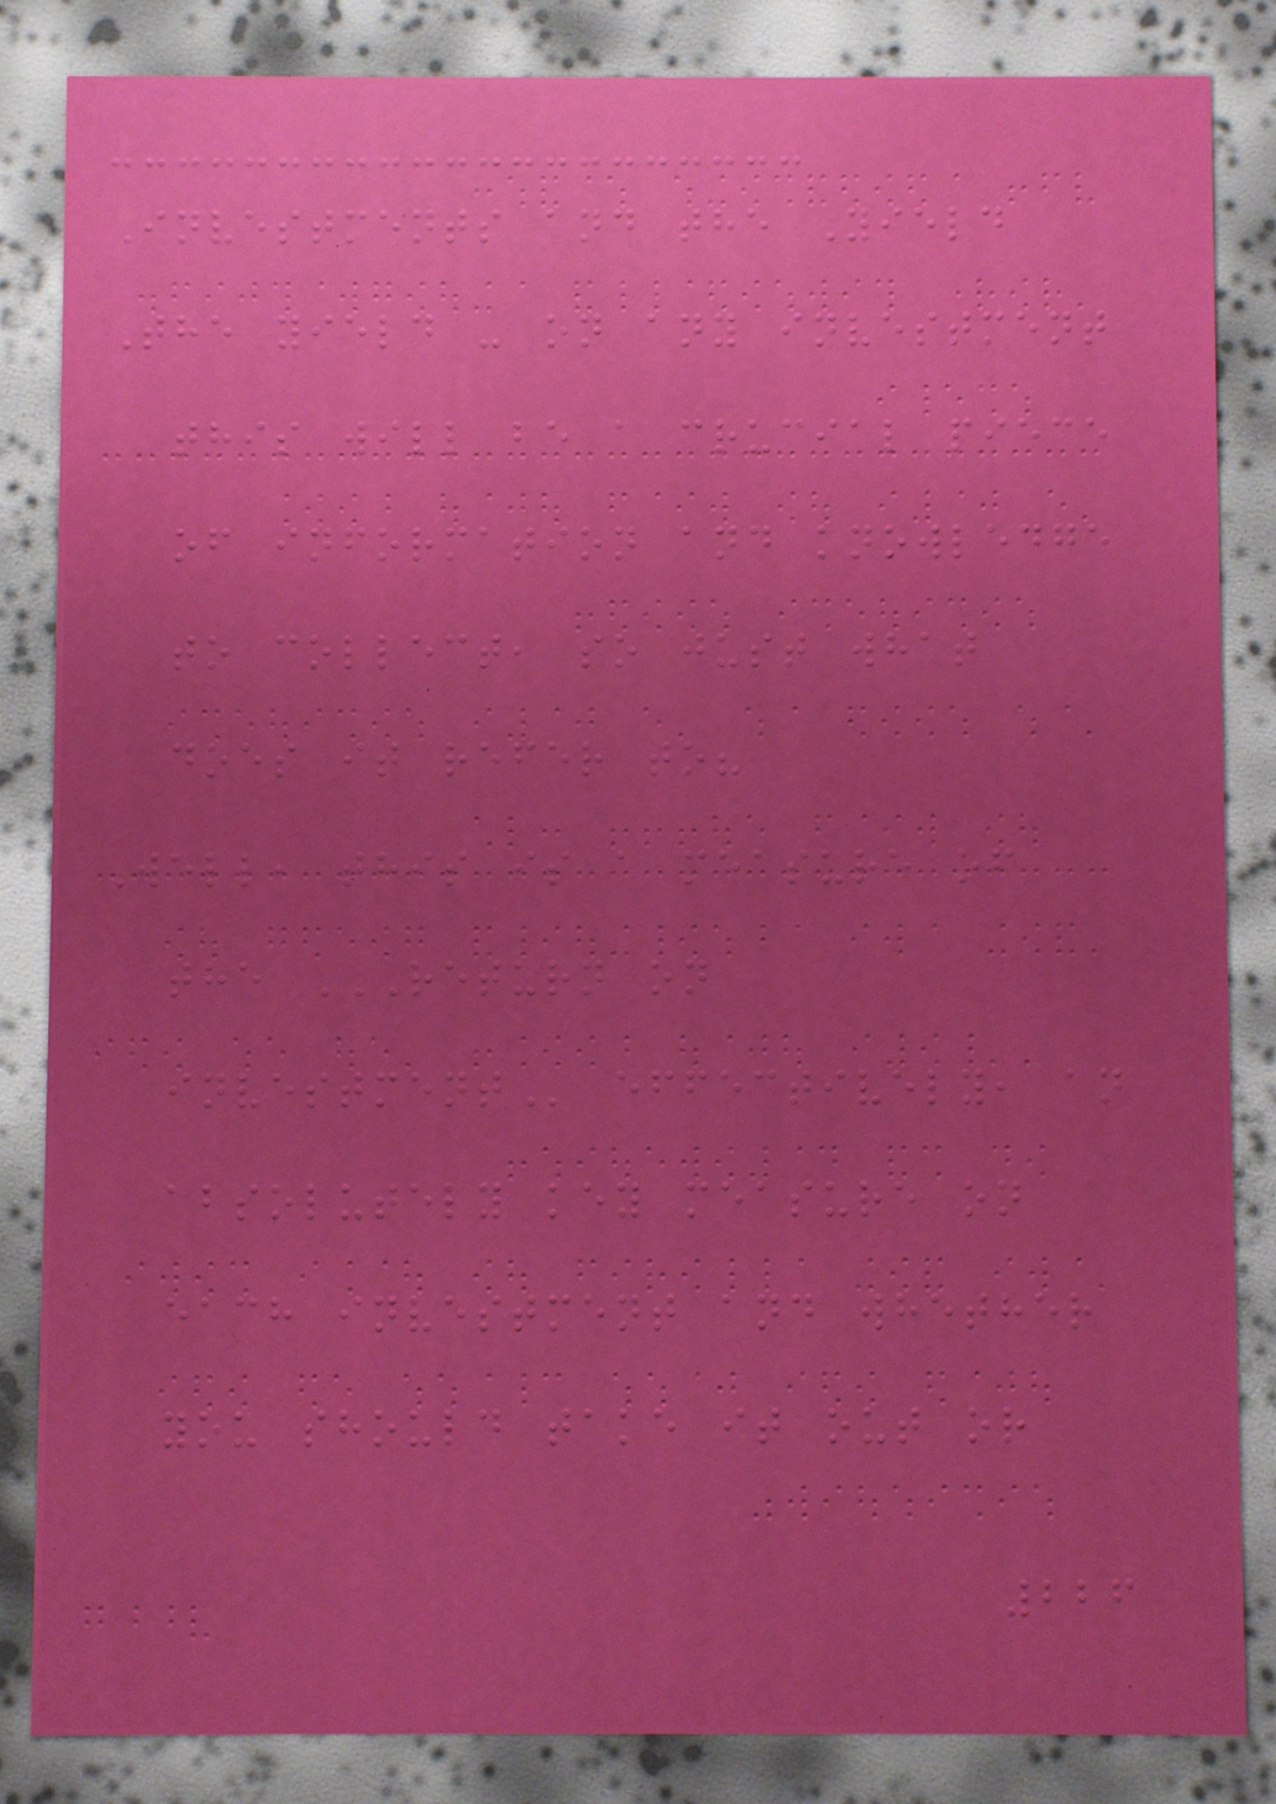Investments and the Yield
The yield - on any investment
this will be a crucial piece
of information and knowledge
to collect, so just what
does it refer to?
Well, this is a measure of
the RETURN ON
INVESTMENT effectively, an
absolutely key measure on
each investment and whether
you should take it out or
226
